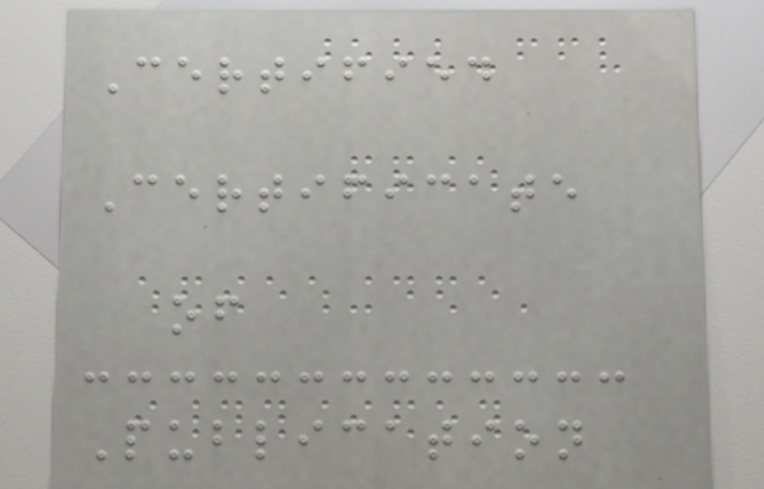Certified
Certificate
of
Publication
